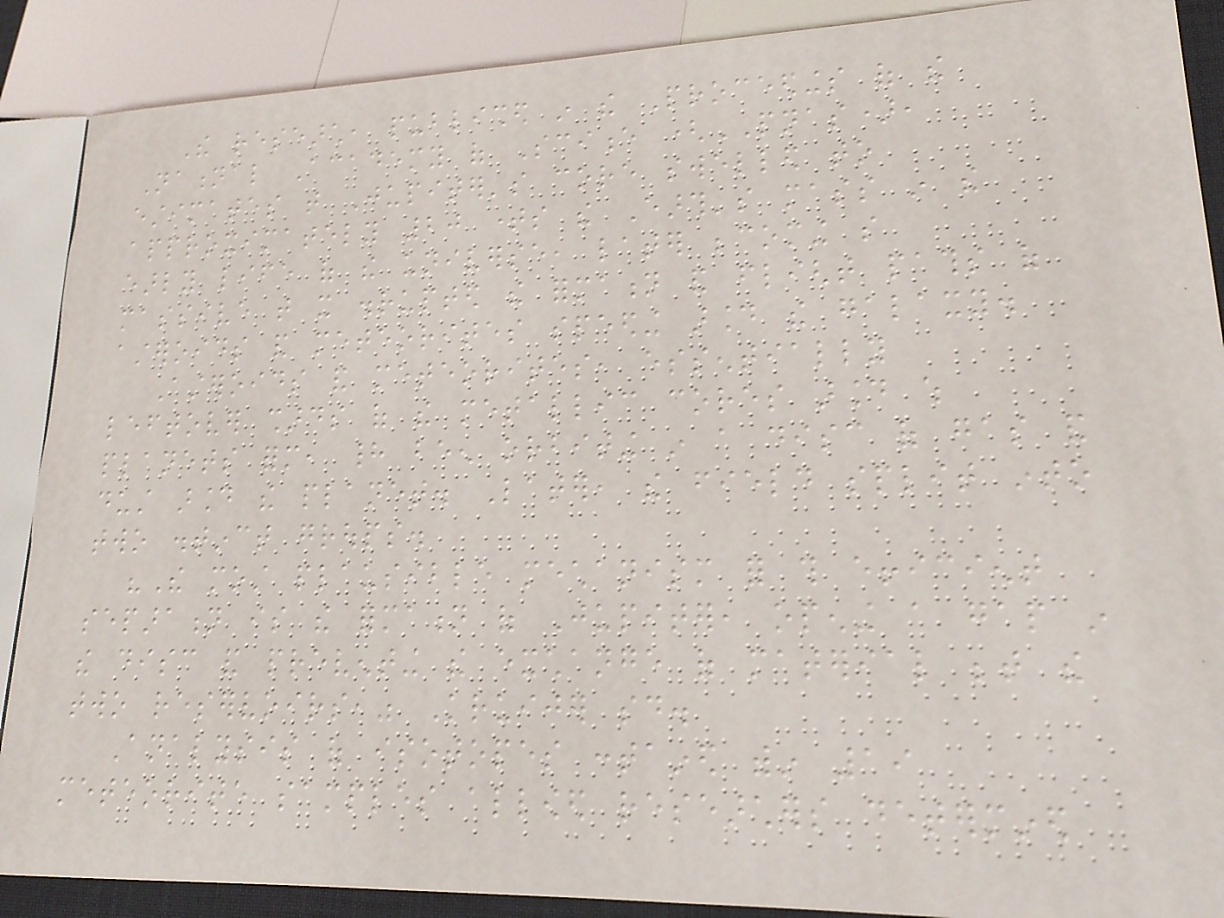The research, published in the Proceedings of the
National Academy of Science (PNAS),
estimates that Jupiter's core swelled to
approximately 20 times the Earth's mass in the
early life of the universe, later becoming so
massive that it disrupted the formation and flight paths of
asteroids and meteorites speeding around the galaxy.
Asteroids and meteorites, essentially
leftover shards of the metallic cores around which
planets form, had been orbiting in a disc of gas and
dust around the planet. Later, the field split into
two distinct groups.
"The most plausible mechanism for this efficient
separation is the formation of Jupiter, opening a gap in
the disc and preventing the exchange of material between the
two reservoirs," Kruijer said.
Analysis of isotopes contained within 19
meteorite samples allowed researchers determined
